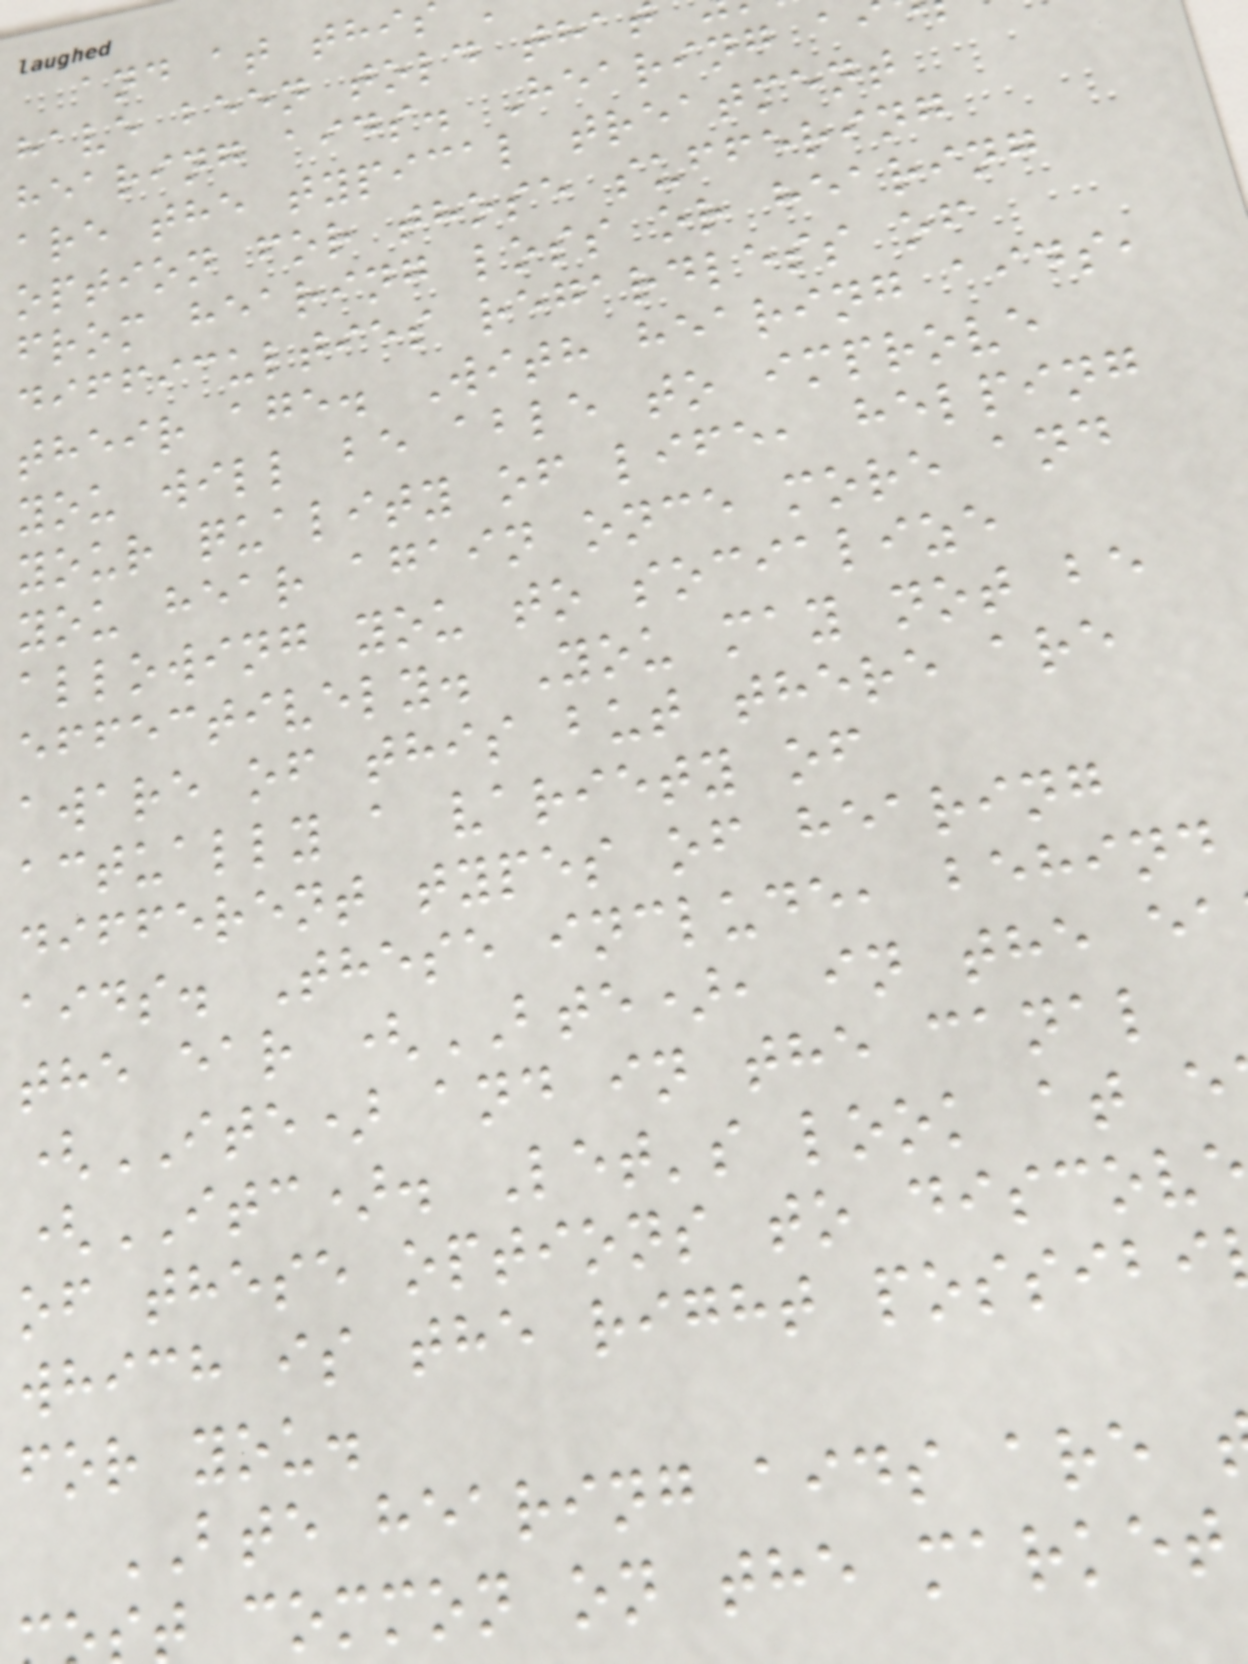and at thi
have been told tha
hearing aids. Hearing a
are the typical treatment
option for those suffering
from hearing loss or hearing
difficulties regardless of
their age. With hearing aids,
you will be able to improve
your quality of life, helping
you hear again once more and
allowing you to socialize
effectively. You may not be
aware of this but there are
actually a variety of
different types of hearing
aids. These include, behind
the ear (BTE), in the ea
(ITE) and in the canal
(ITC). Let's look at e
of these options to discov
which is the right possibi
for you.
BTE hearing aids are
t common on the market
